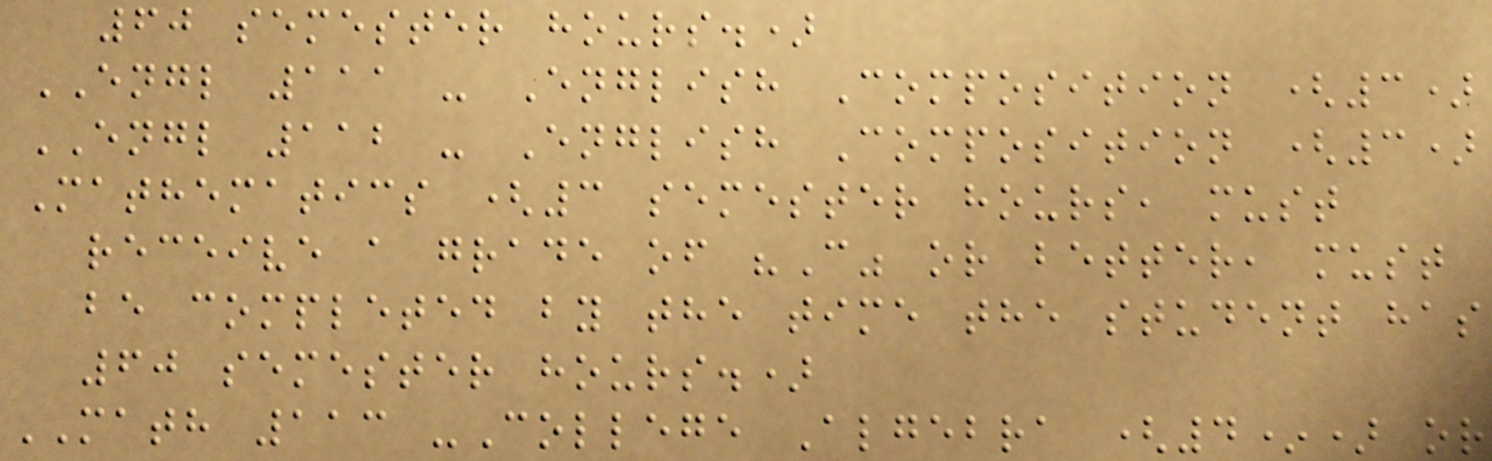60 semester hours.)
ENGL 111 - English Composition (3)
ENGL 112 - English Composition (3)
Mathematics (3 semester hours, must
receive a grade of "C" or better, must
be completed by the time the student has
60 semester hours.)
MATH 113 -College Algebra (4*) or
